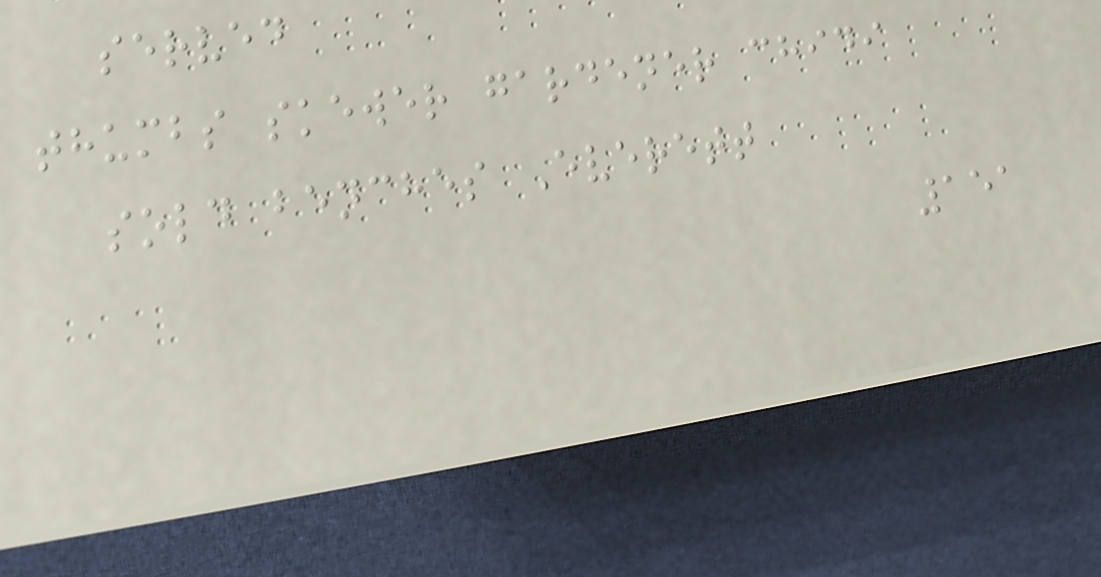served
thumbs skewer gardener chidi
sold benches Everett
151
